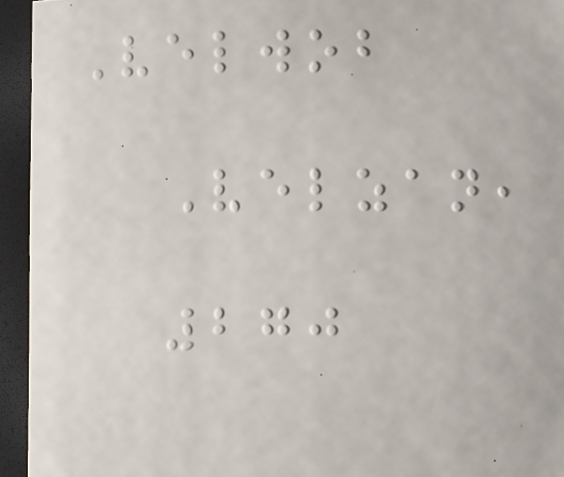Velwob
Velzan,
270
